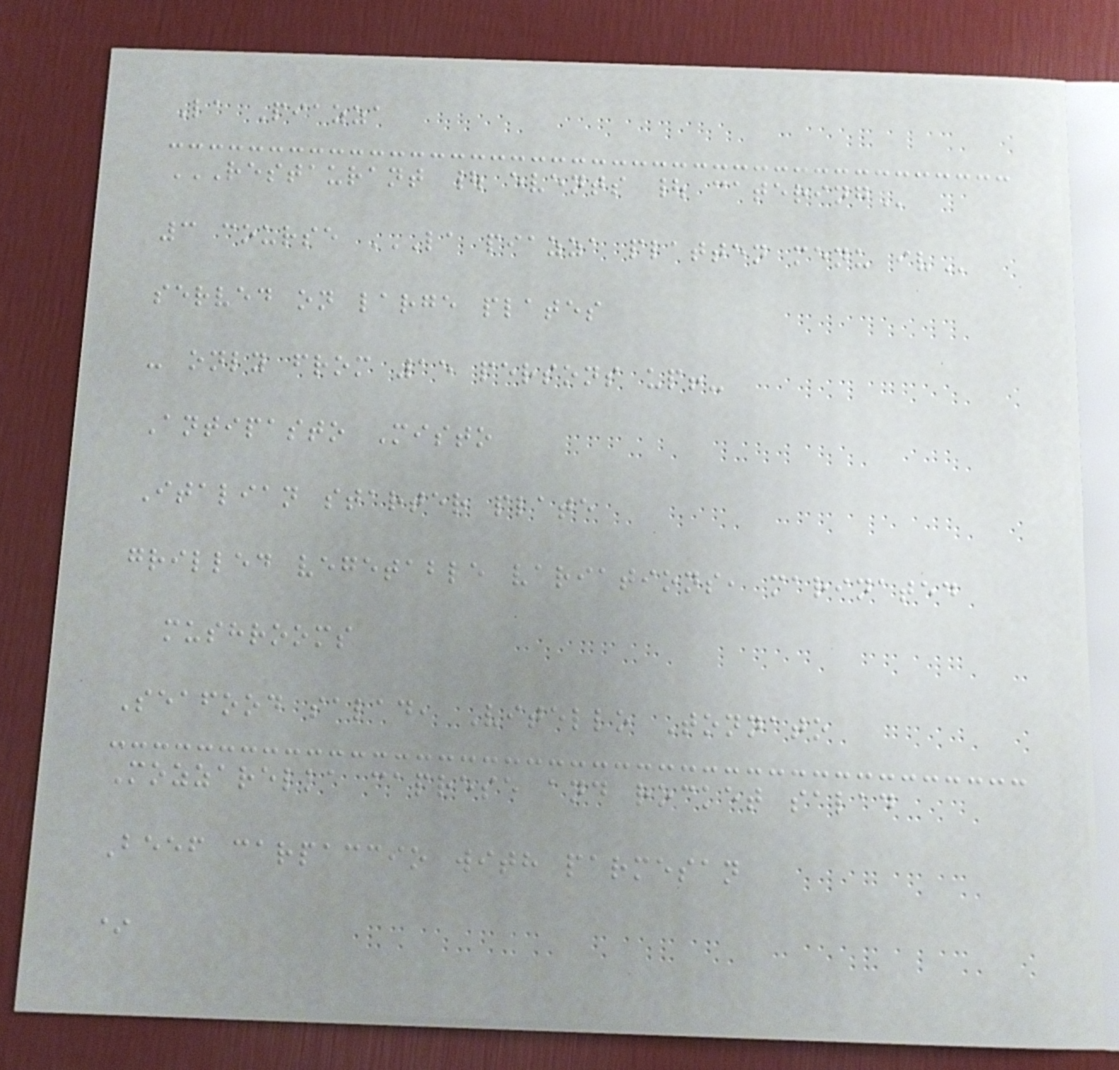La Piazza
RESTAURANT | EVENTS | CATERING
3 course LA PIAZZA PLATTEN MENU IV
served on large plates
- only from 15 persons up!-
Antipasto Misto
Italian starter plate
grilled vegetable variations, marinated
mushrooms
Seafood salad, Vitello Tonnato
Mozzarella caprese and rocket salad
Beef carpaccio with parmesan
*
